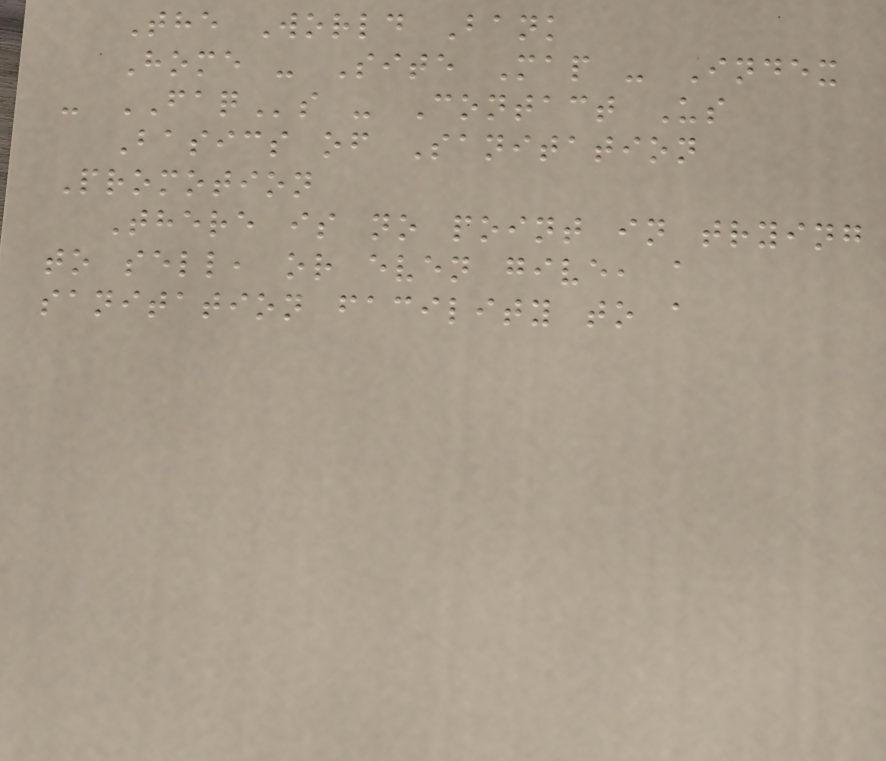The World Bank
Home - Site Map - Index
- FAQs - Contact Us
Basics of Sanitation
Promotion
There is no point in trying
to sell, or even give, a
sanitation facility to a
